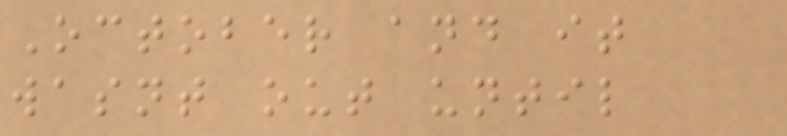October and it
wasnt out until
